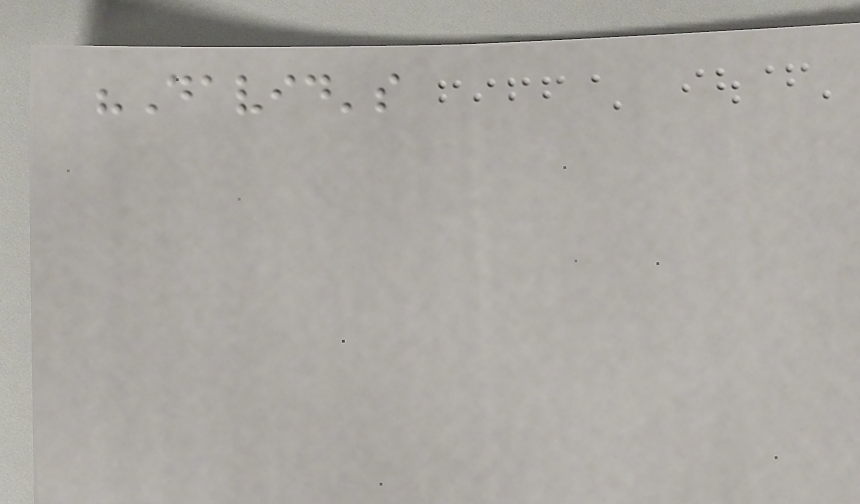"David's
